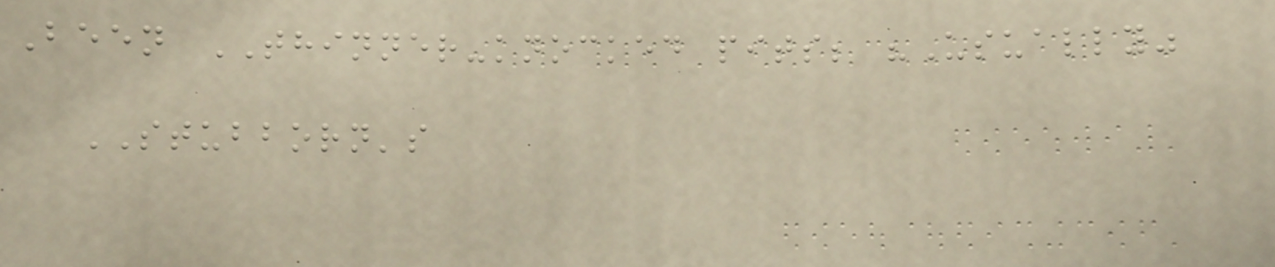Been THINNER-knocked pits; "Usually"
STUBBORN's
